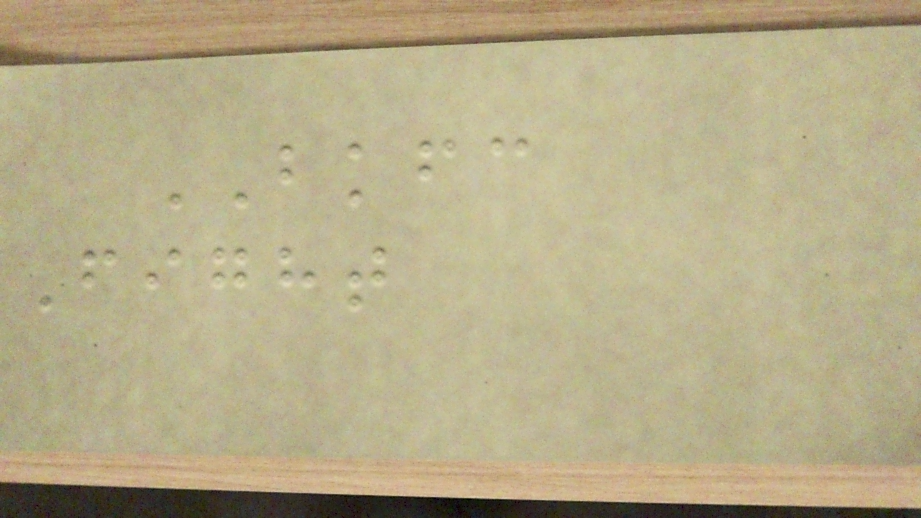BKFC
Fight
